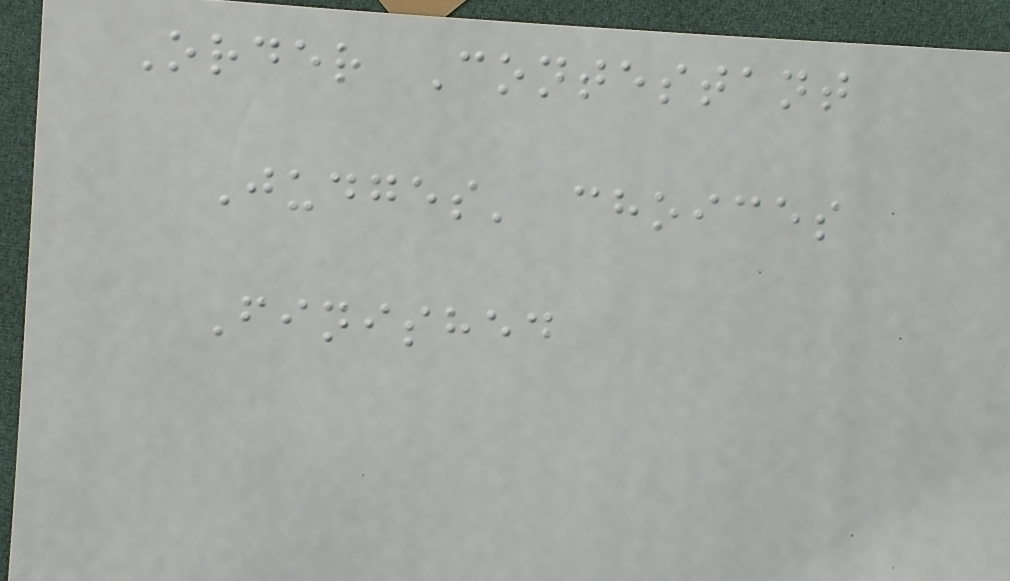Order Contestant
Judges' choices
Finished
